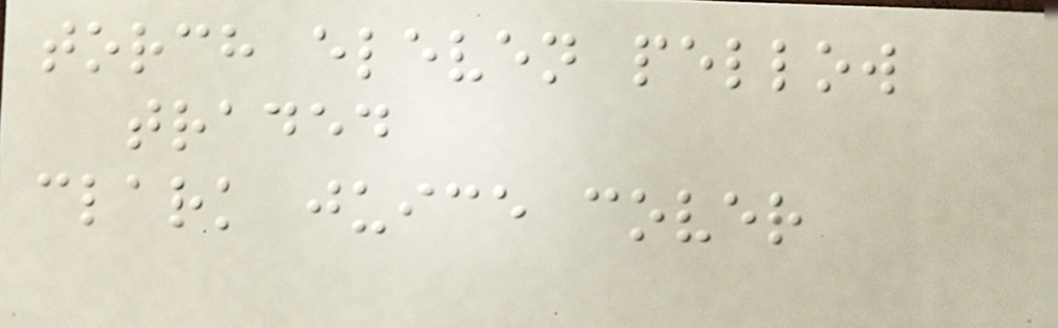torch eleven pellow
traded
clark juice cover
